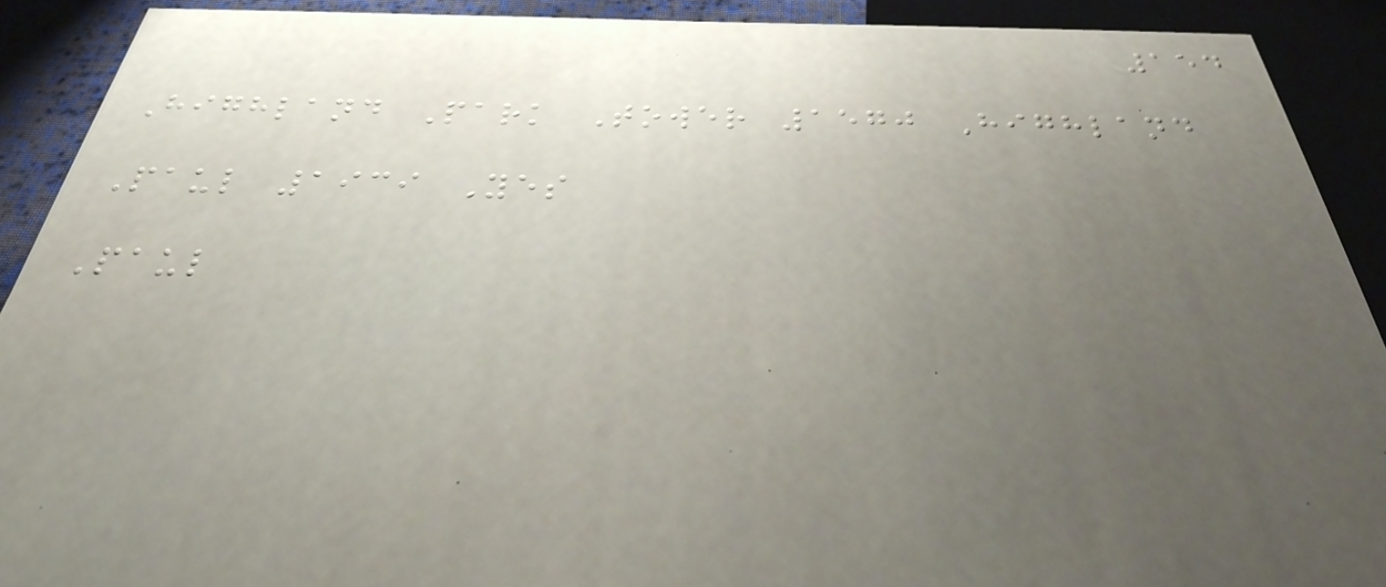154
Highland Park Tower 1570 Highland
Paul 1939 Yes
Paul
